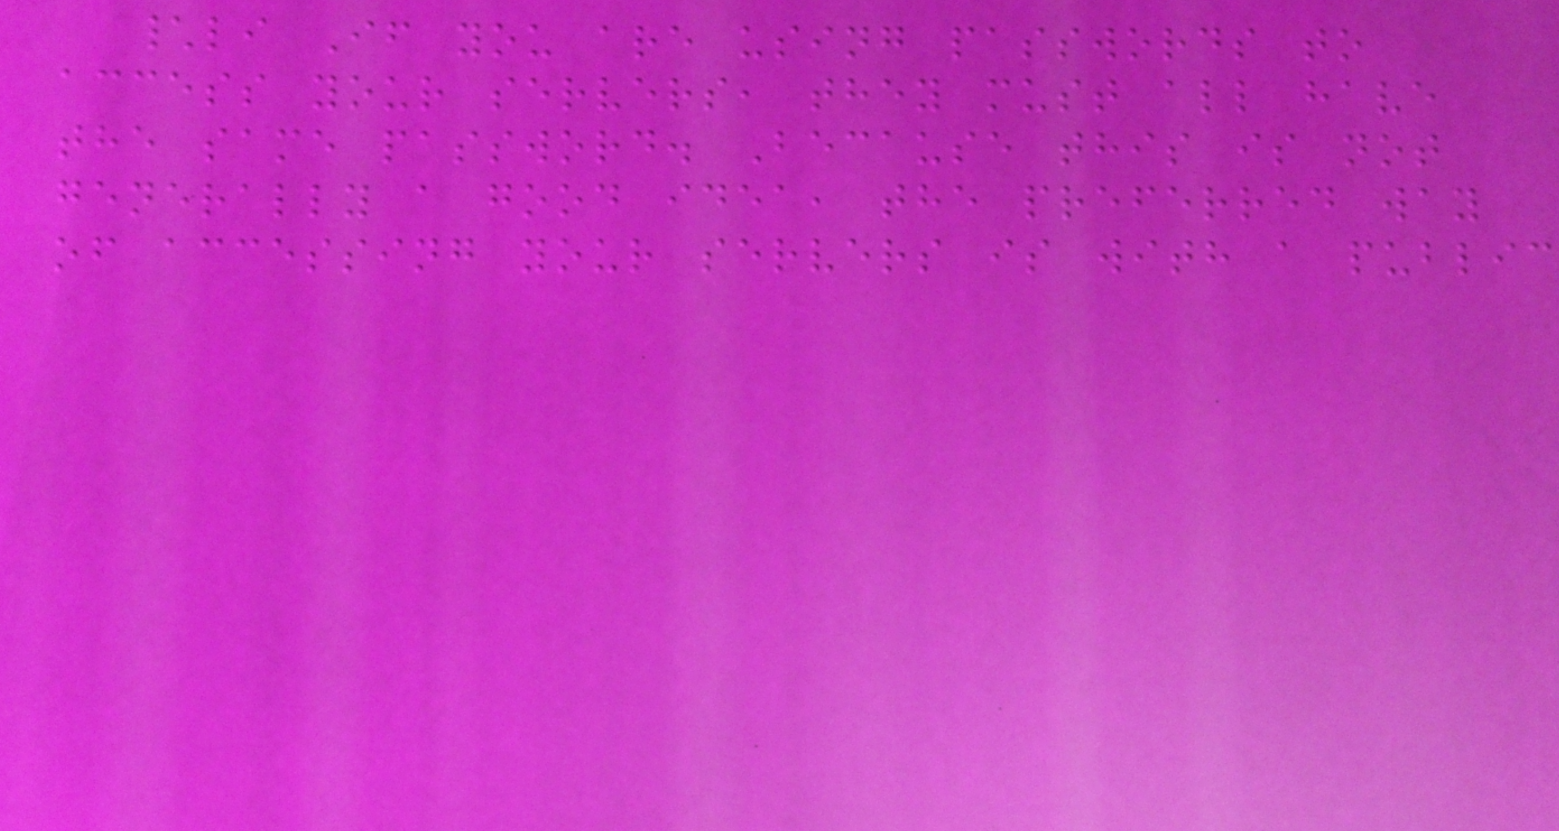\li If you are using passwords to
access your servers, they must all have
the same password. Because this is not
generally a good idea, the preferred way
of accessing your servers is with a public
